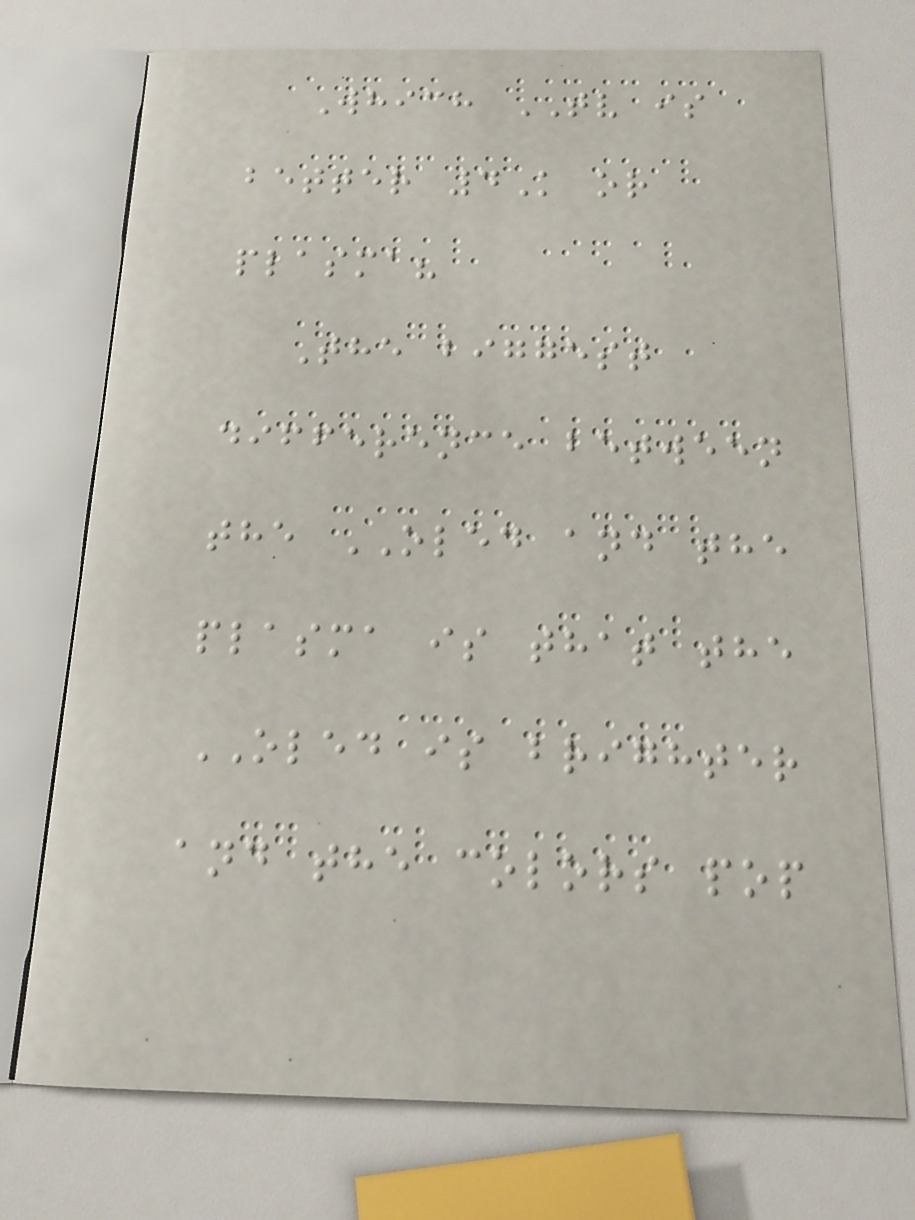Which TV is
better 4K or
plasma?
The biggest
difference between
the OLED and the
plasma is that the
OLED is brighter
and the colors pop
